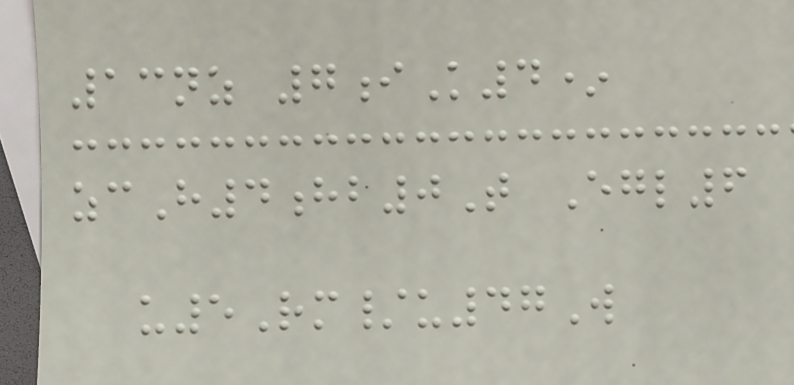13nz 7iK4*
zcH4hb0T Egl6
u5Rm/u47W
